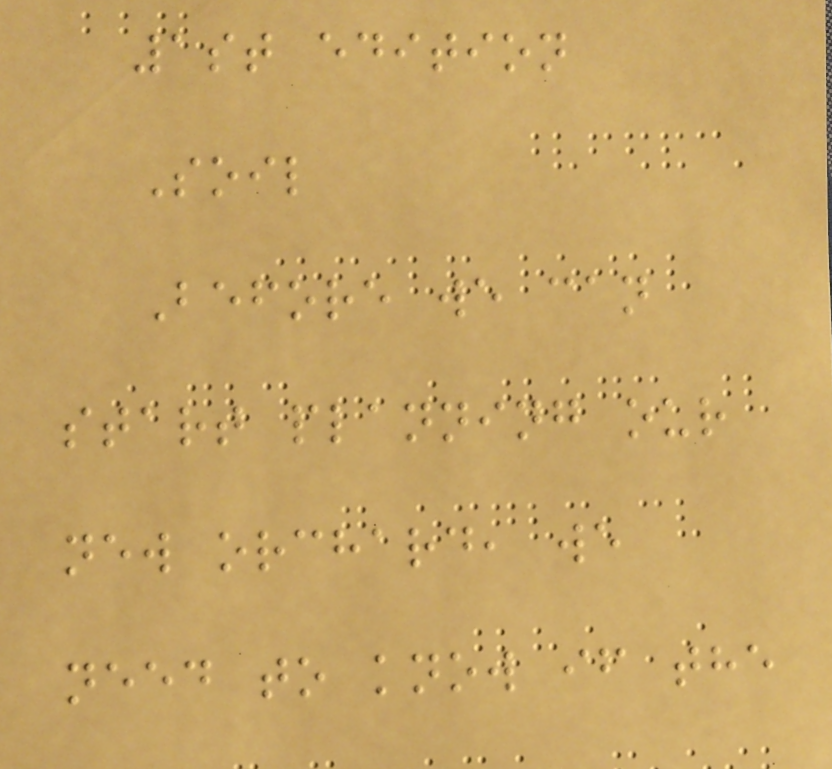1st edition
Soil
Before we can
start planning our
new orchard, we
need to know if the
